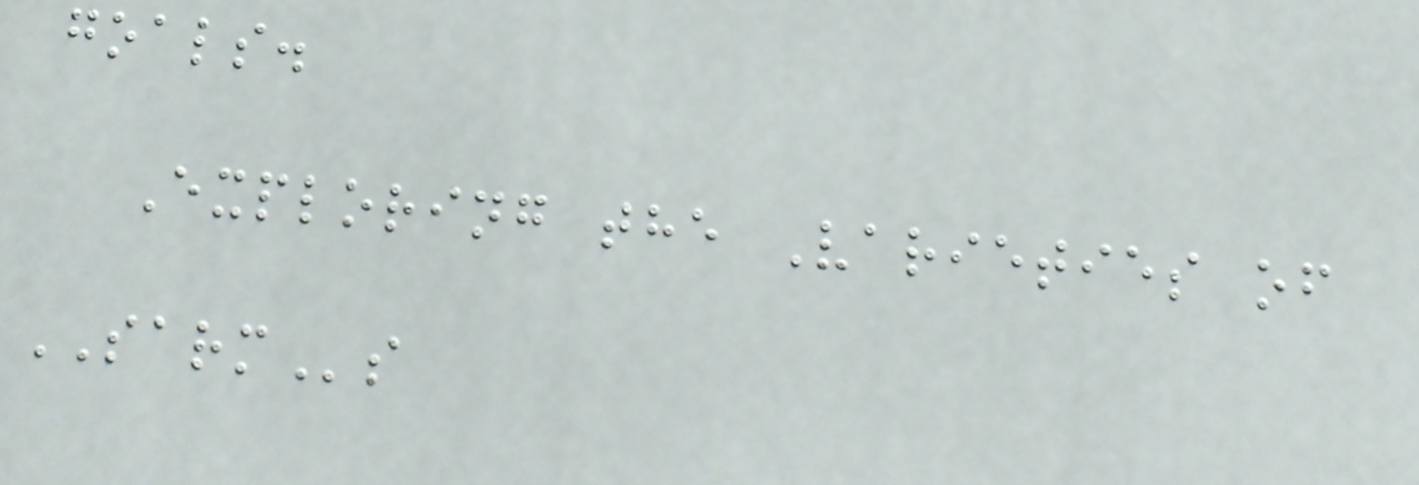goals.
Exploring the Varieties of
SARMs
